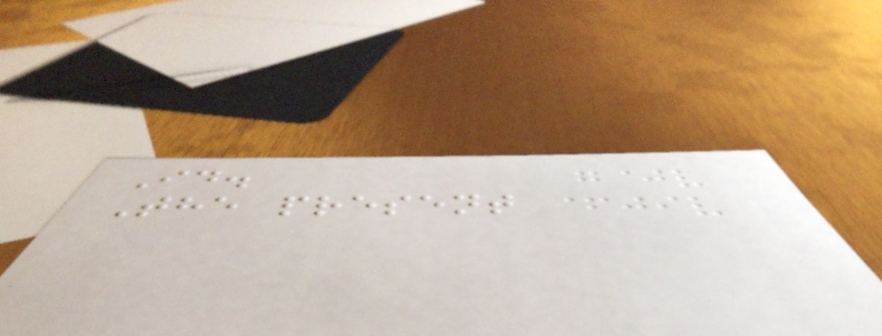Id.
The present
